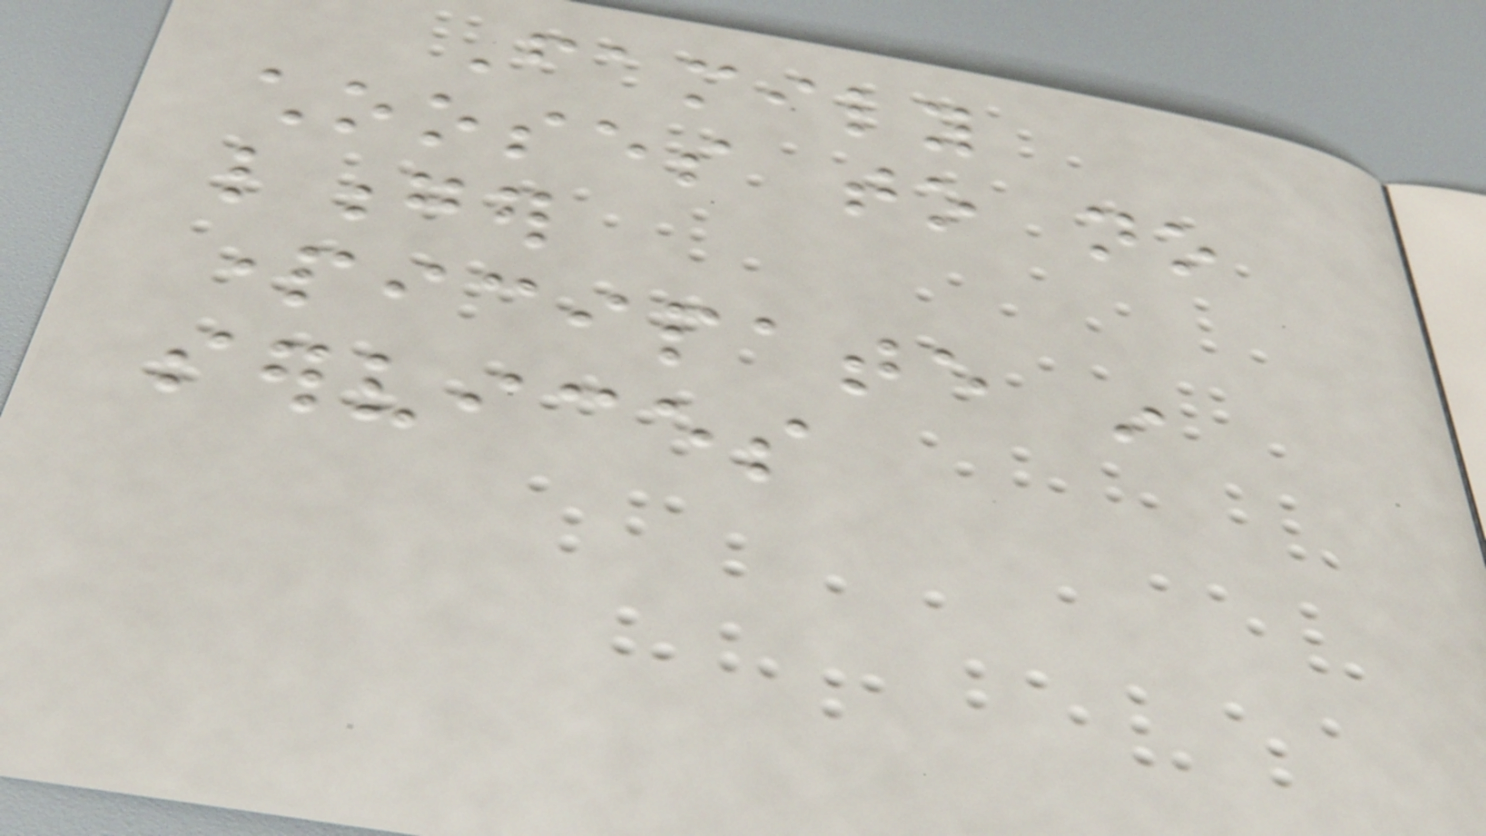Family
chooses to no
longer
participate in
services
